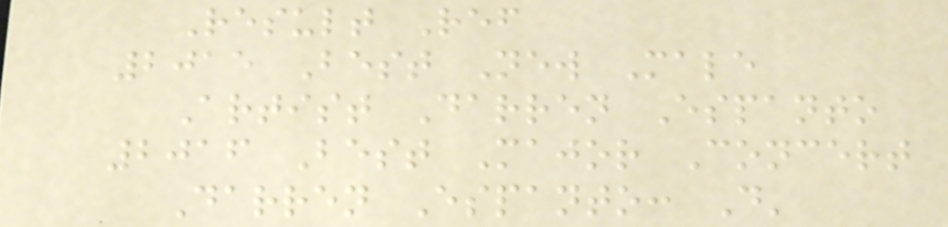Result Ref
2015 Best New Male
Artist Darren Espanto
2016 Best Major Concert
Darren Espanto: D'
